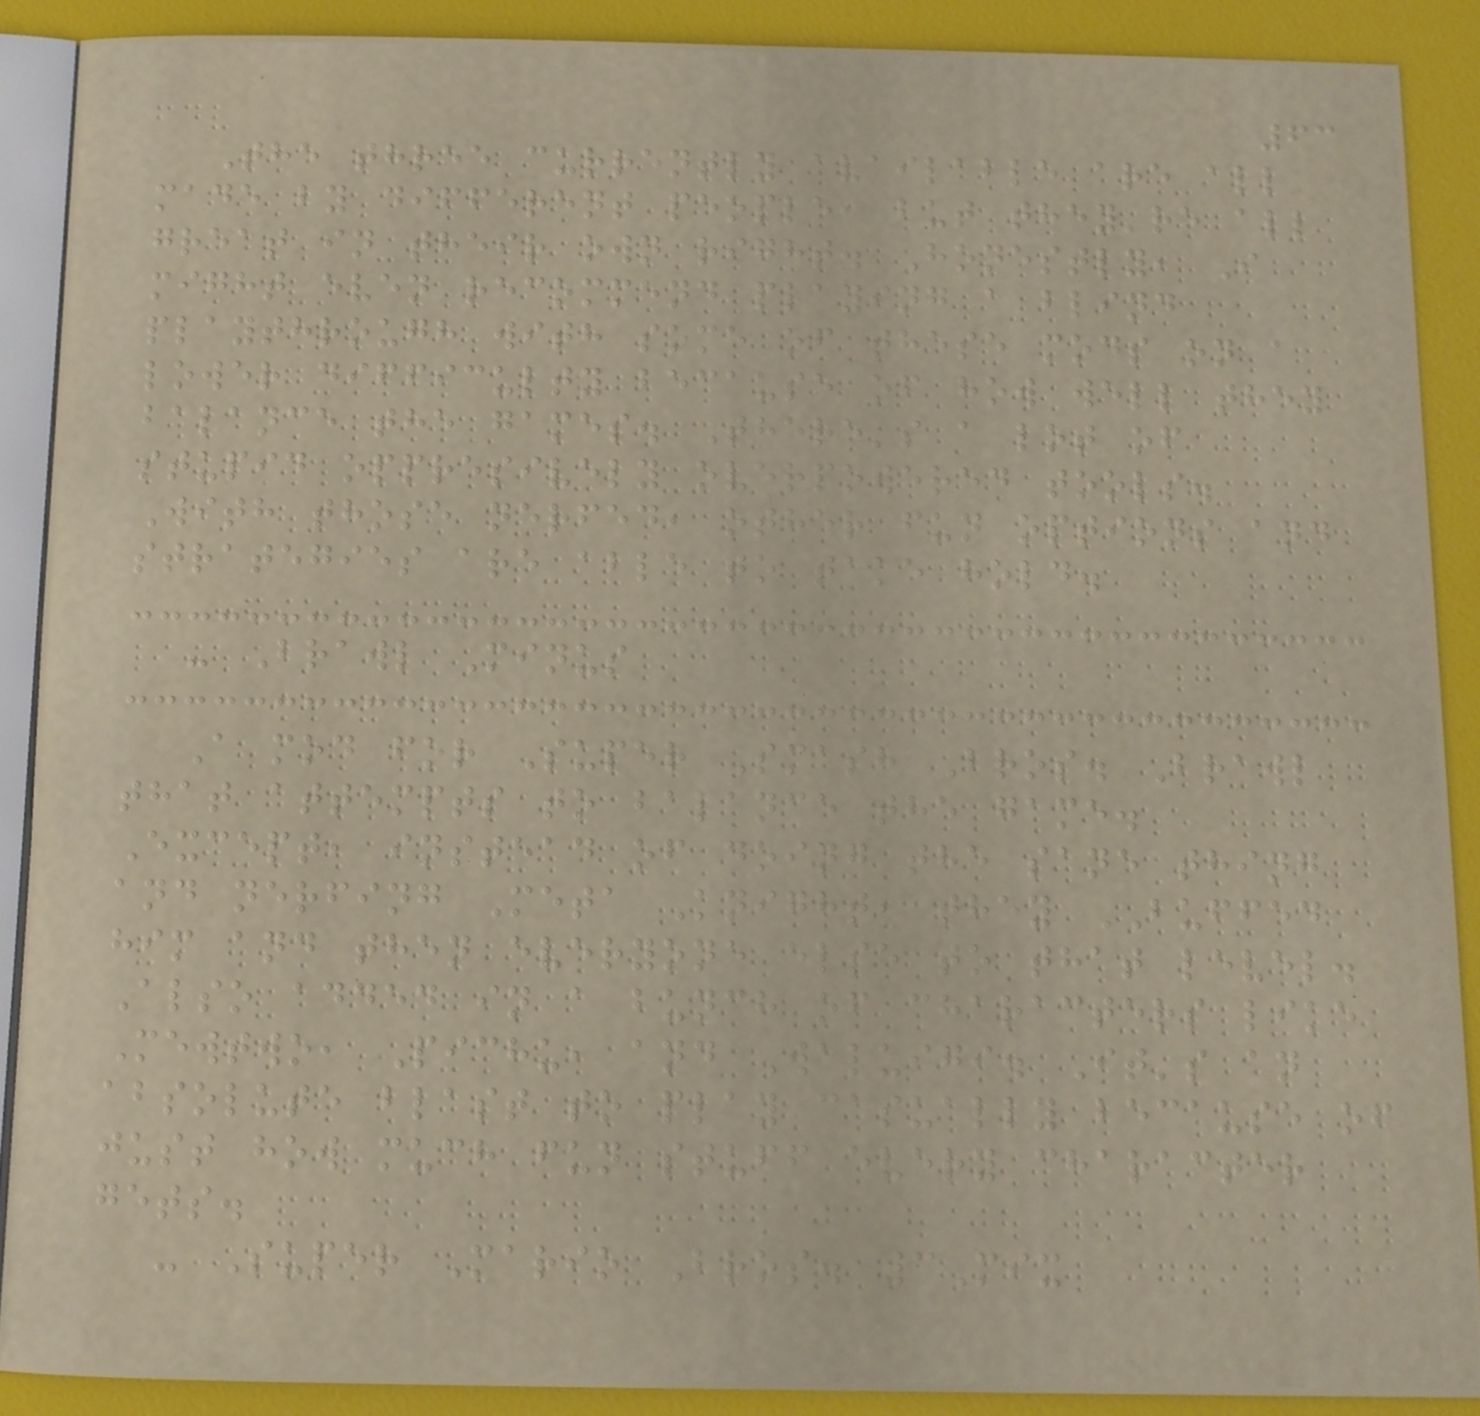63
The three currently available are all
made by different people, but they're all
great in their own right. Honestly, I
might even recommend playing a blind
playthrough with some of these mods on a
lower difficulty because of how well they
balance the games. There's a lot of
stupid oppresively overpowered tools.
With those nerfed, other fun options and
strategies are able to take hold.
- Brawl Minus
A mod for Super Smash Bros. Brawl
that attempts to balance the game.
Except, instead of doing the sane thing
and nerfing Meta Knight, they BUFFED
him and then everyone else to that level.
Also added in a bunch of characters like
Mewtwo, Pichu, and Waluigi. It's an
absolute blast to play casually because of
just how much fun stuff every character
gets.
- Super Mario Bros. 3Mix
